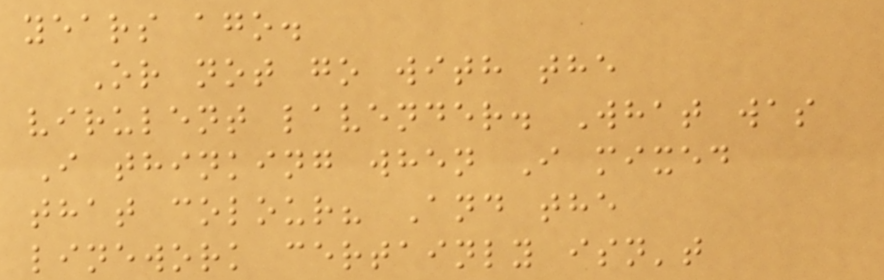years ago.
Or not go with the
virulent lavender. What was
I thinking when I mixed
that colour? And the
linework certainly isn't
